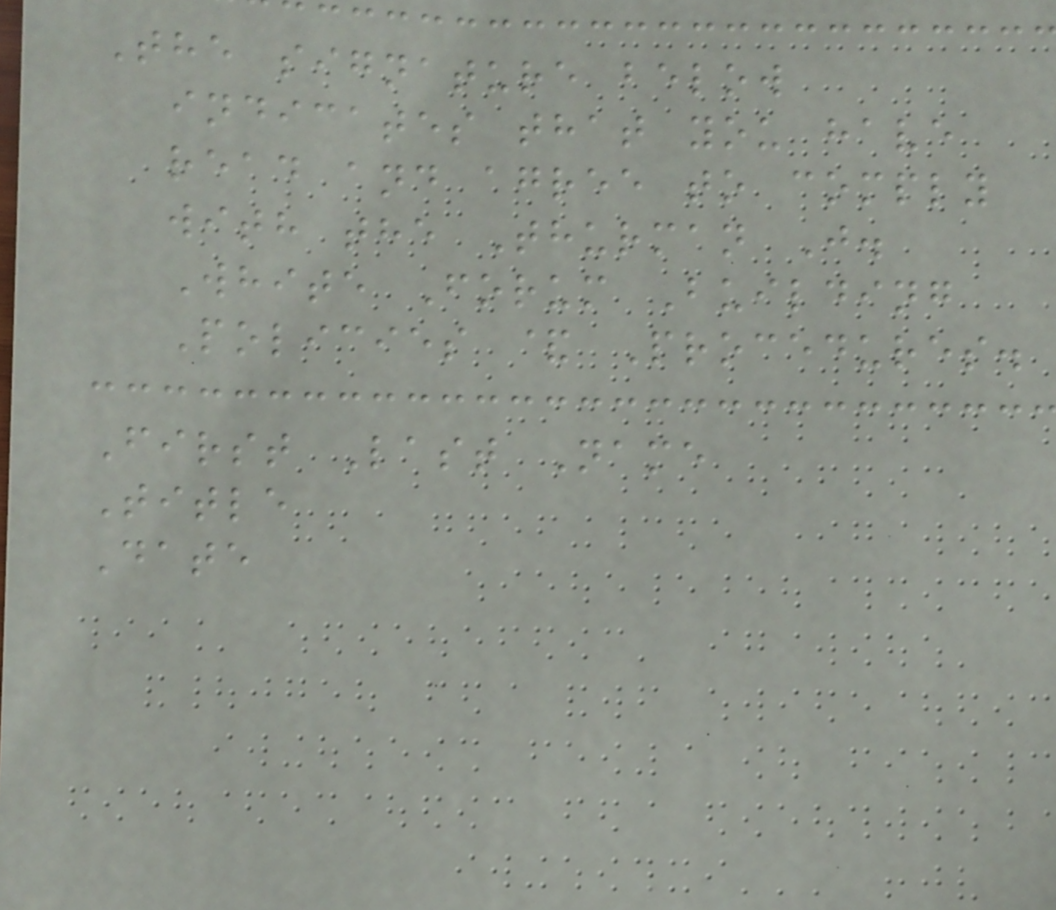The signature below
indicates that you have
read and agree to comply
with the Thurman J.
White Forum Building
Policies & Procedures.
First Last Name
Title
Date
